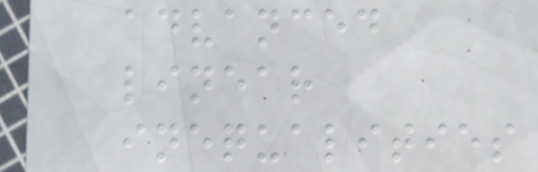advanced
linear
inequalities
